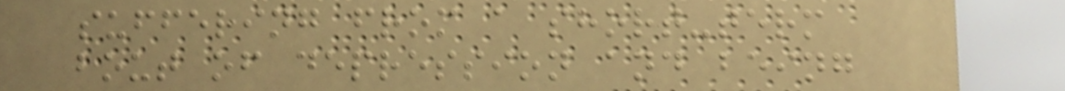suffering from a short-term
bout of depression and being
